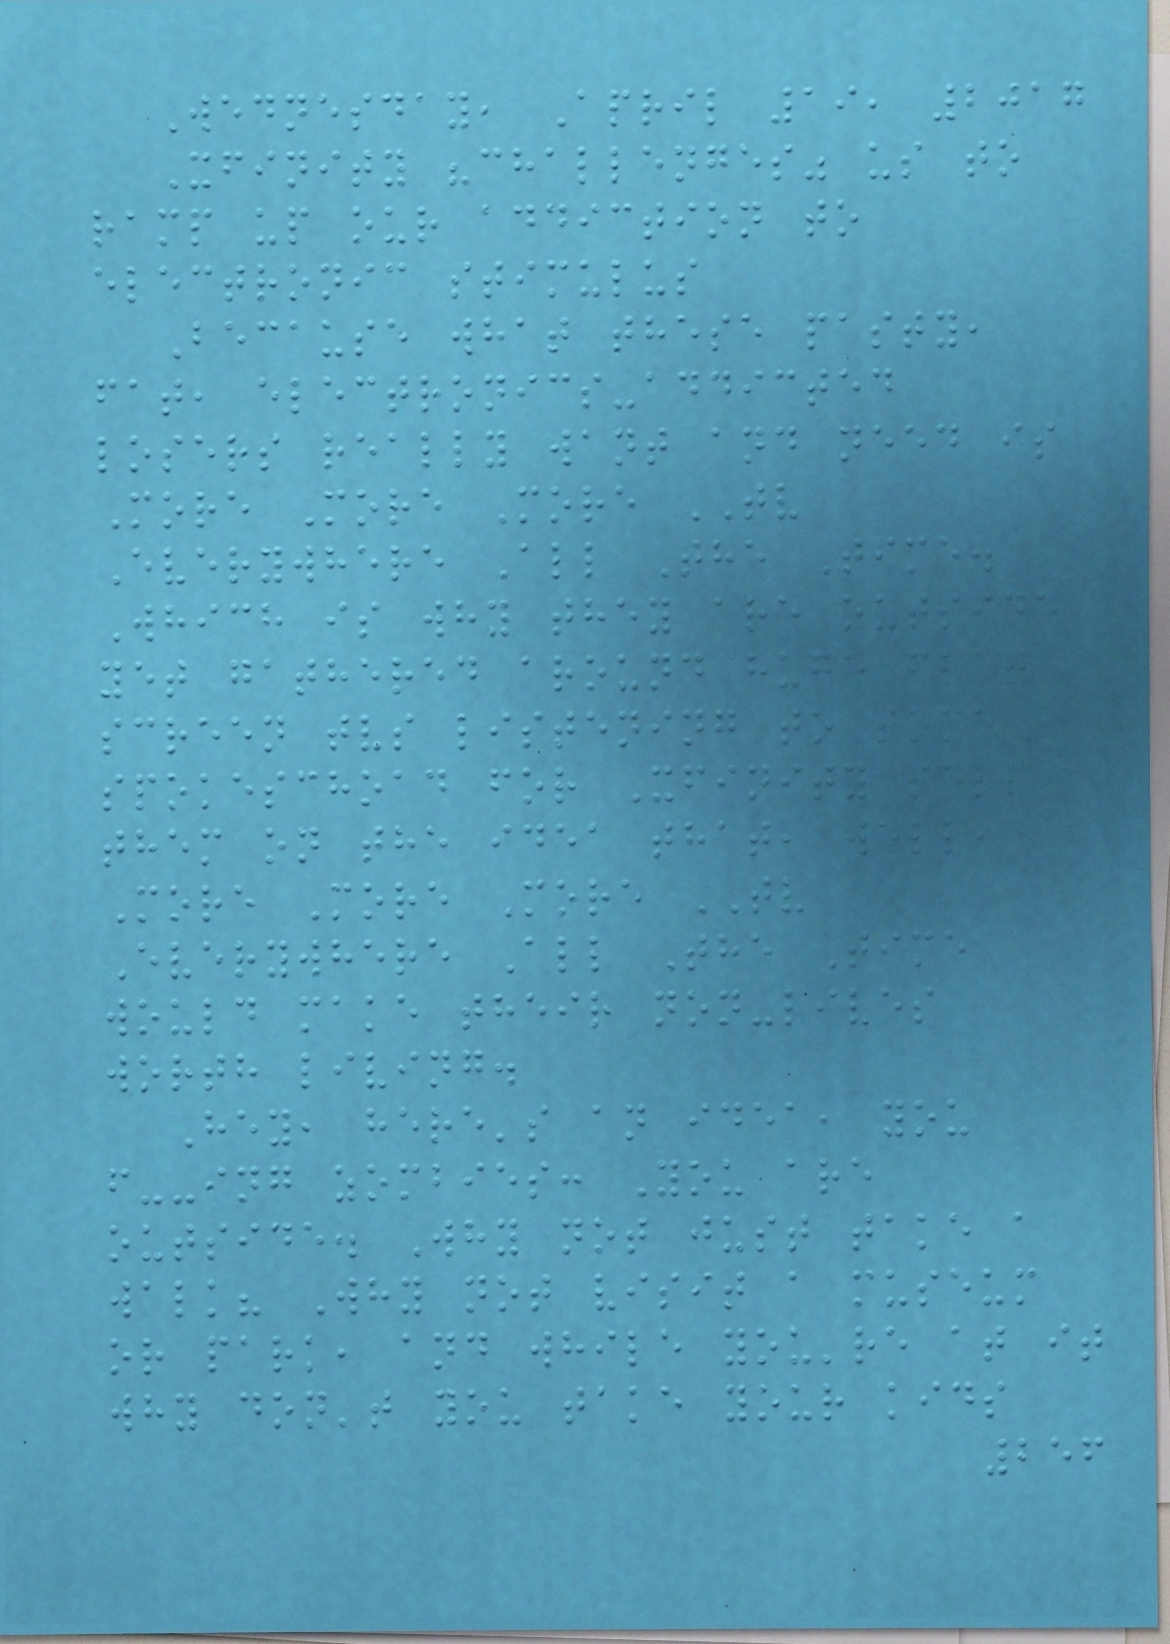Wednesday, April 19, 2017
Xfinity "challenges" us to
ramp up our addiction to
electronic stimulus
Because what these pasty,
fat, electronics-addicted
losers really want and need is
More More More TV
Everywhere All The Time.
Which is why they are outside
yet gathered around huge flat
screen tvs listening to some
spokeschoad for Xfinity sell
them on the idea that, well,
More More More TV
Everywhere All The Time
would make their non-lives
worth living.
Hey, here's an idea, you
f--ing zombies: You are
outside. Why not just take a
walk? Why not visit a museum
or park, and while you're at it
why don't you take your kids
256
